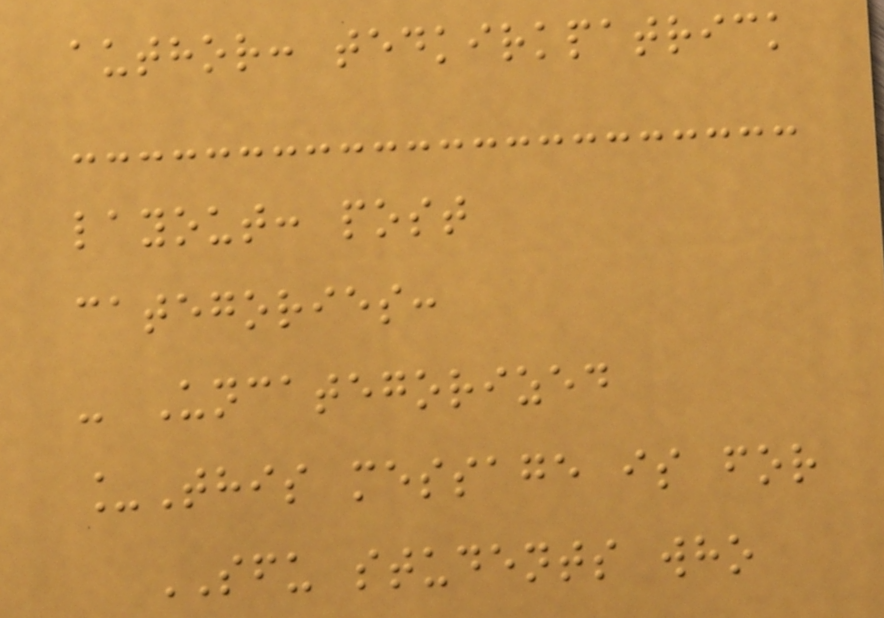author: tedkirkpatrick
layout: post
categories:
- Uncategorized
_This message is for
SFU students who
